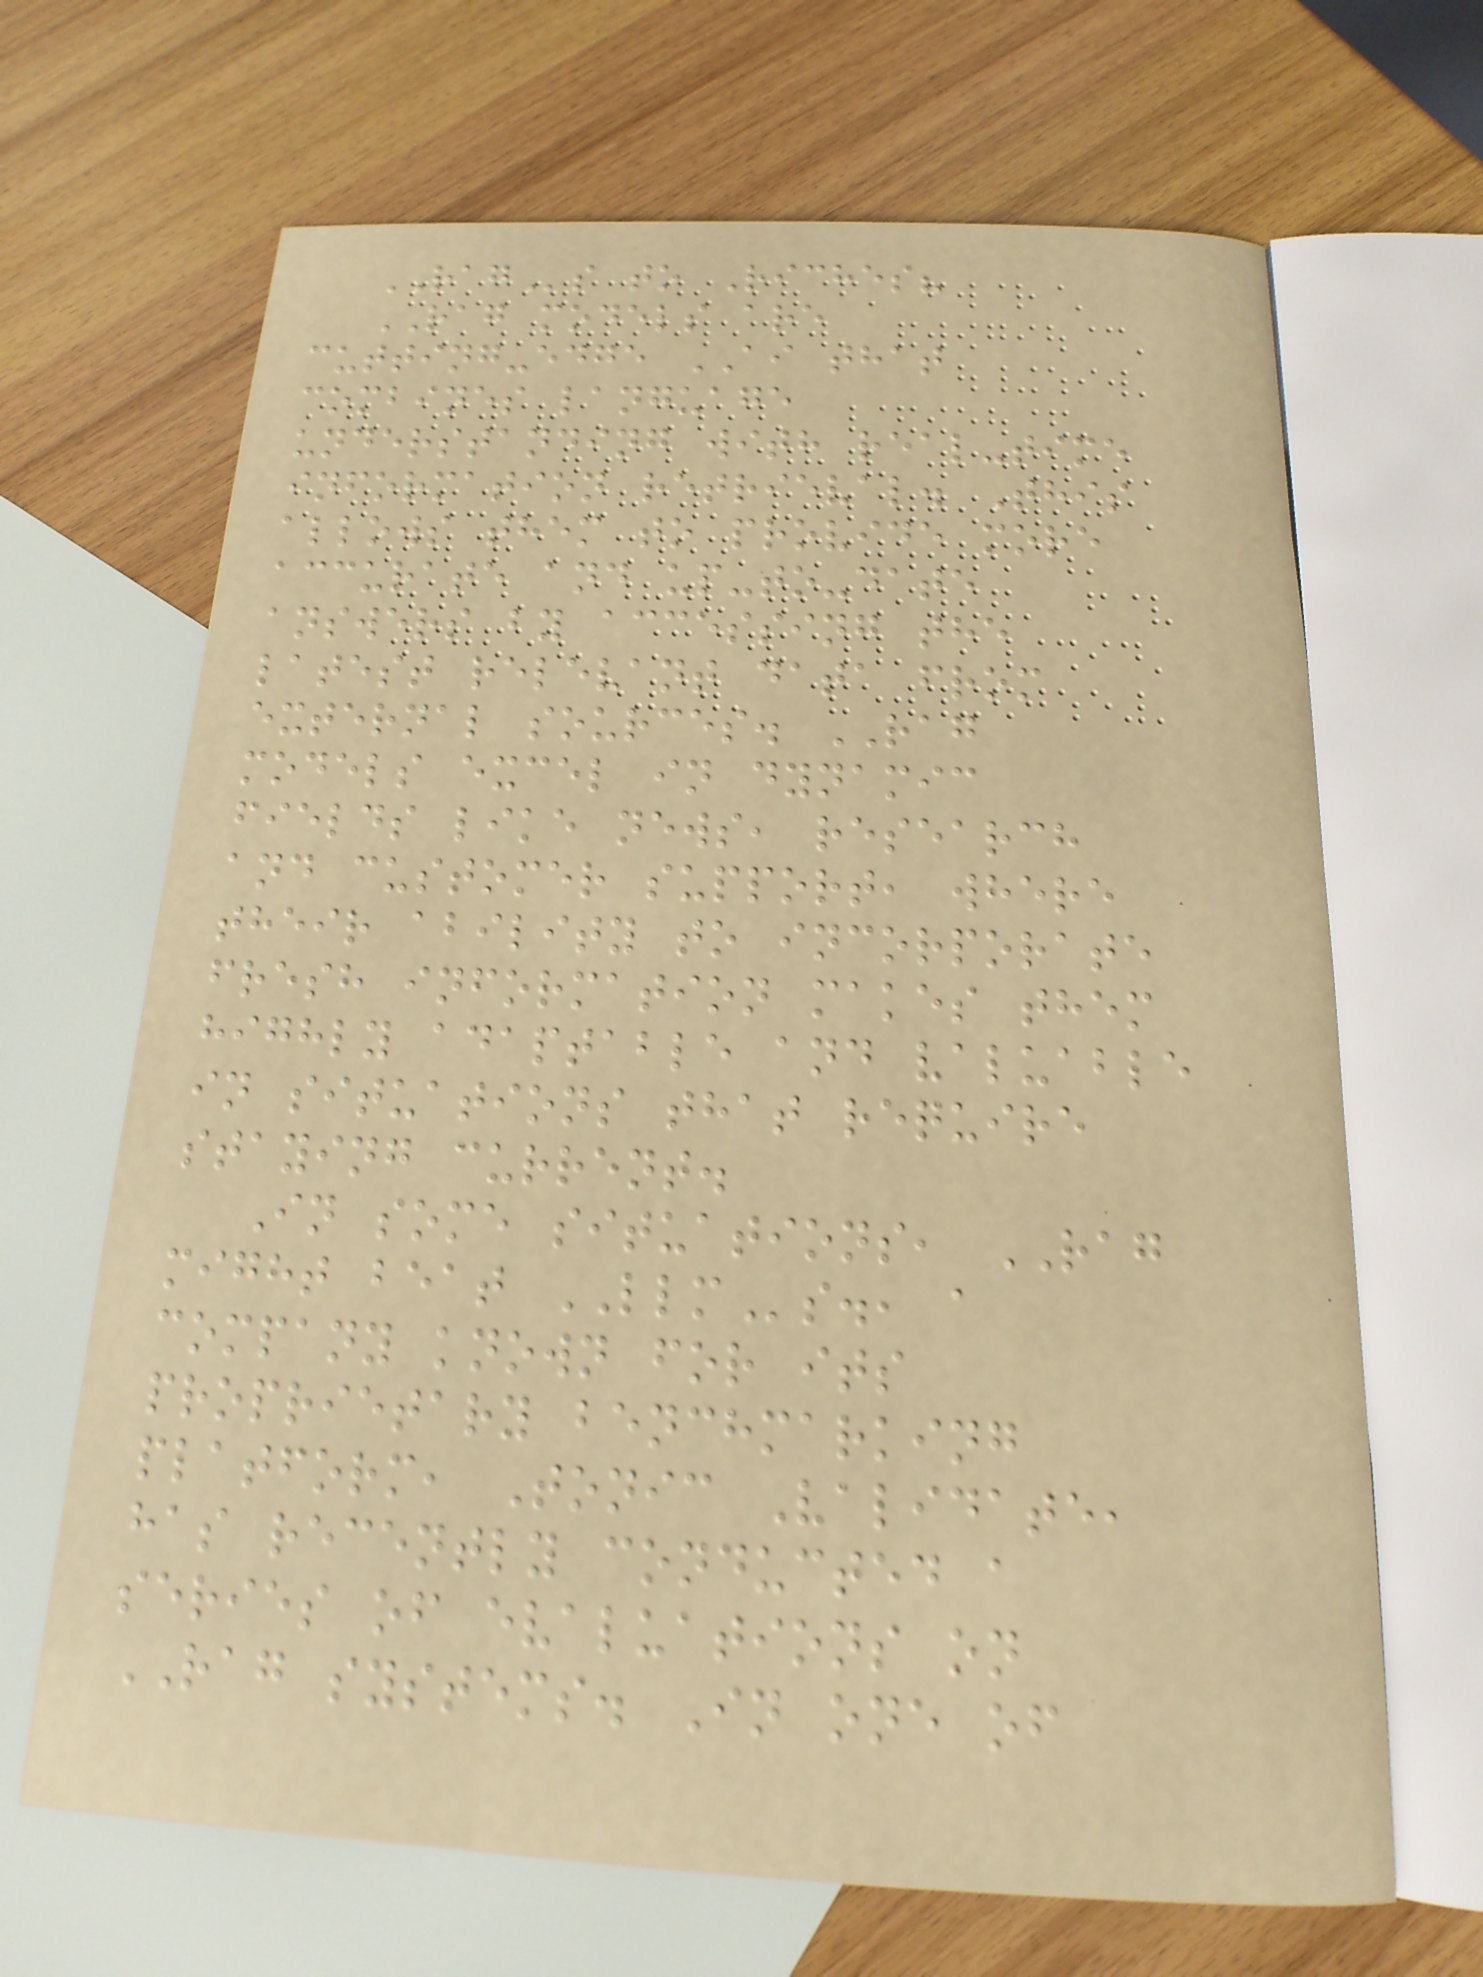RAGs to Riches?
RAG models are
cutting-edge AI that
combines language
understanding with real-time
information retrieval. This
allows them to provide more
accurate and up-to-date
answers by accessing the
latest relevant data from
external sources. RAG
models excel in dynamic
fields like news, research
and customer support, where
their ability to incorporate
fresh information makes them
highly adaptable and valuable
in situations that require
staying current.
In some situations, RAG
might beat LLMs., a
company known for its
proprietary benchmarking
platform, Tonic Validate,
has recently conducted a
series of evaluations on
RAG systems. In one of
